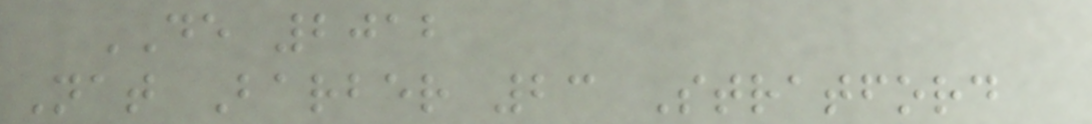DE 2012
Nat Barber 23 Stratford
